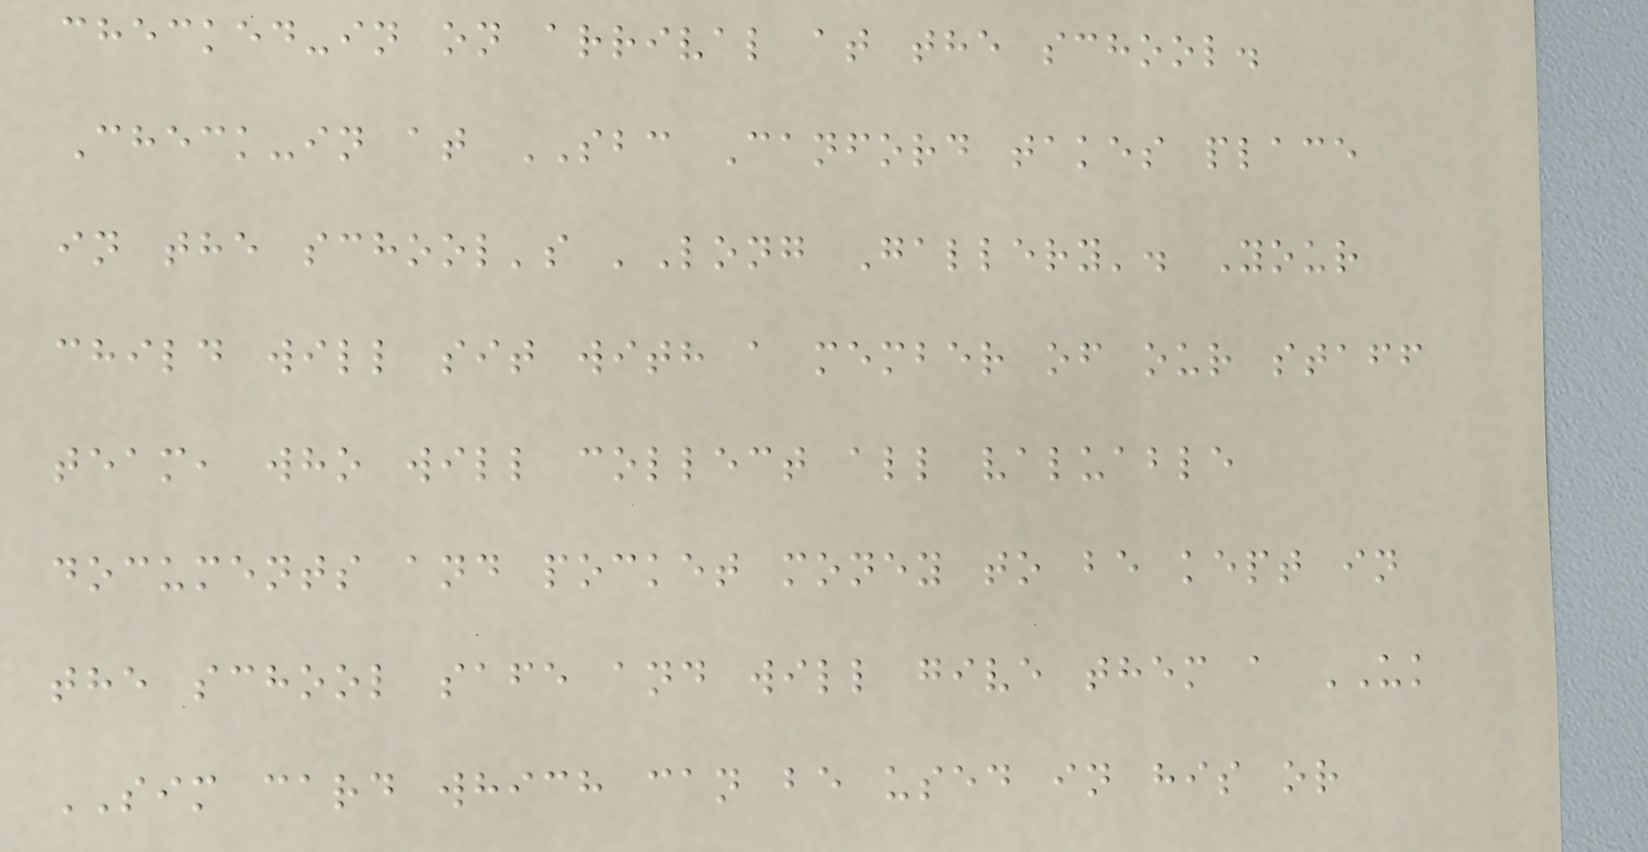checked-in on arrival at the school.
Check-in at SBC Canford takes place
in the school's 'Long Gallery'. Your
child will sit with a member of our staff
team, who will collect all valuable
documents and pocket money to be kept in
the school safe and will give them a UK
SIM card which can be used in his or
